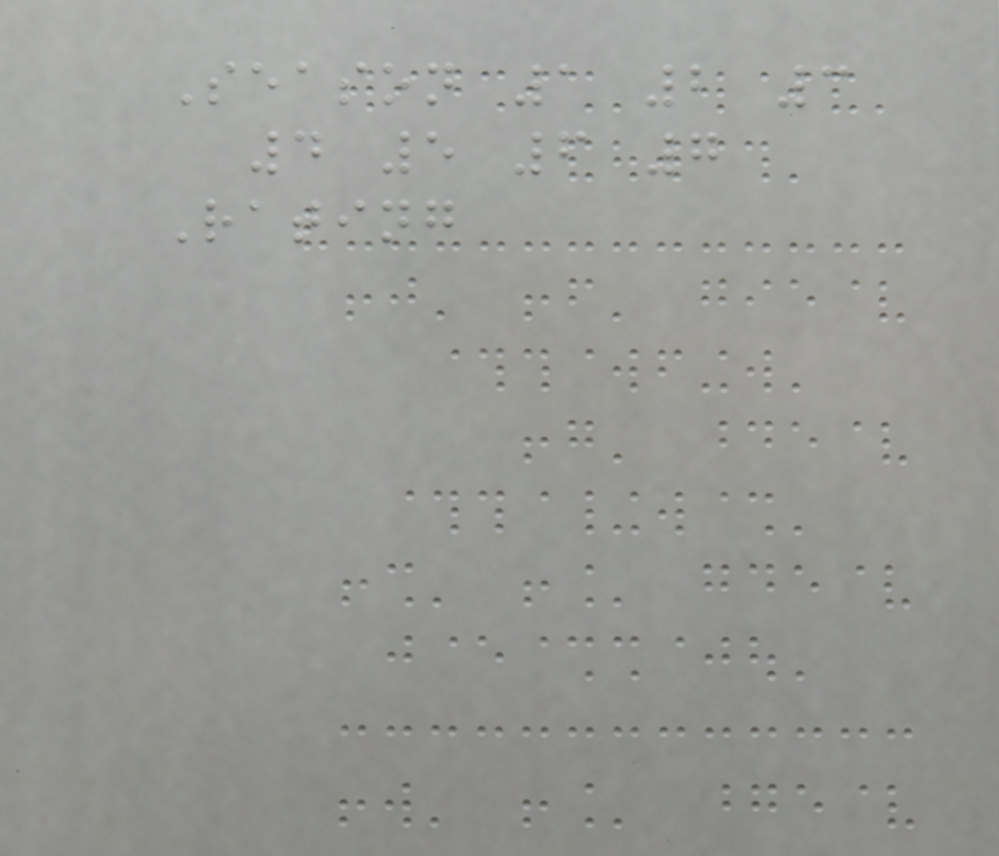Season 1 2 3
4 5 6 7
Rating
